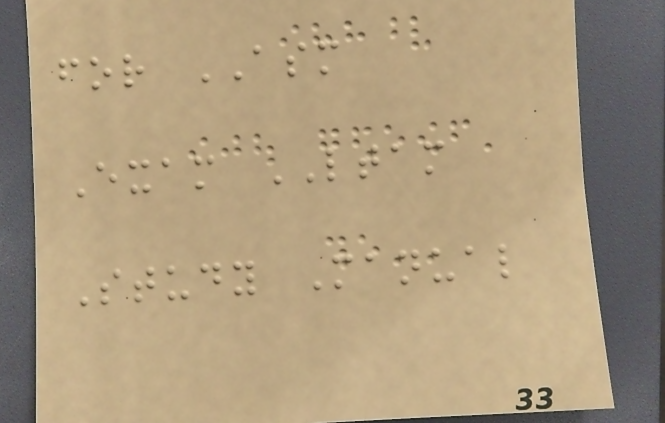for ASM
Exam LTAM
Study Manual
